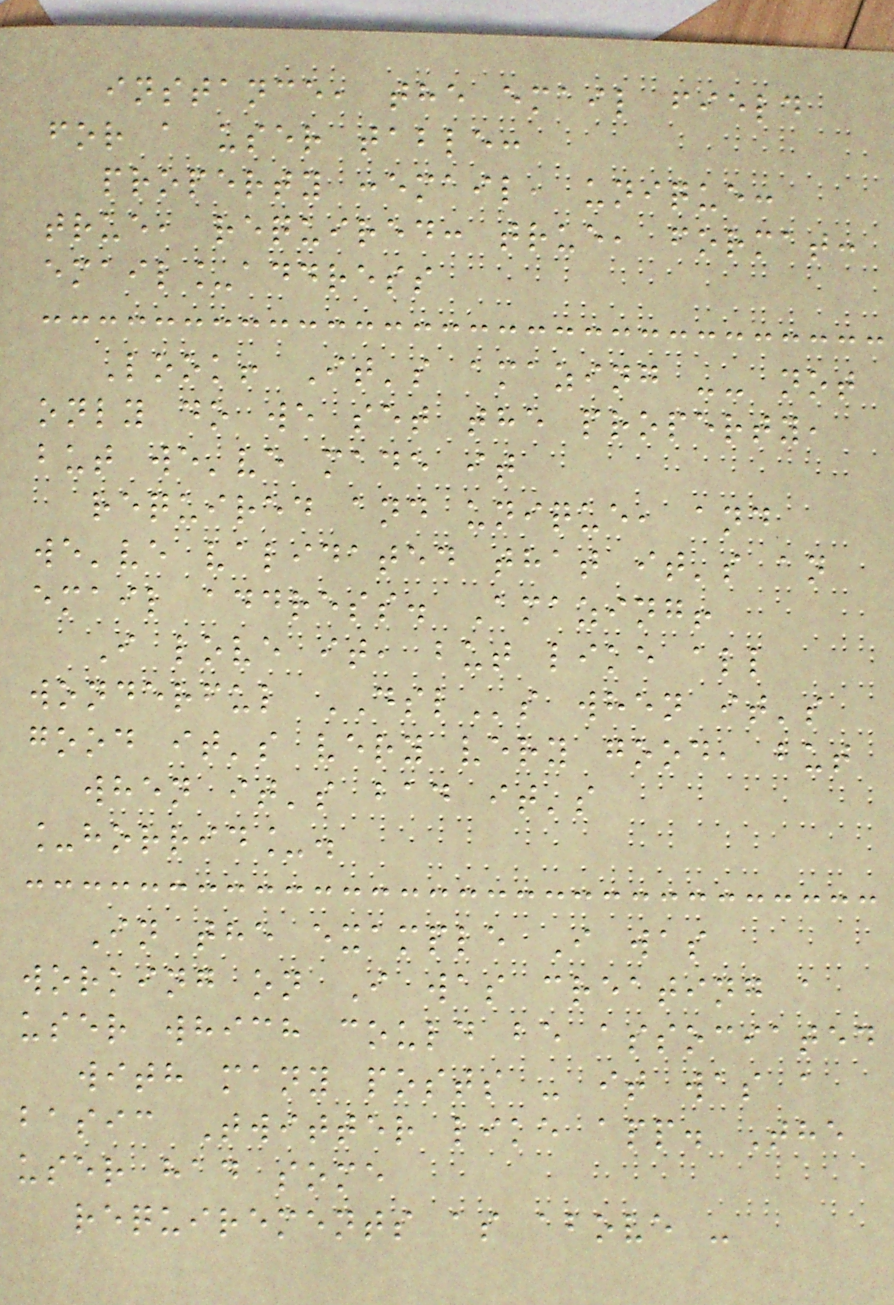instance, the email field
for a user table:
property :email, unique:
true, required: true, format:
email_address
Look! It's amazing -- not
only do we set the property,
but we've made it
required and unique, and
we've validated that it's an
email address. Amazing!
I love it, but like all
wonderful DSLs when it's
good it's very very good, but
when it's bad it's
_horrid_.
In the example I was
working on I was creating a
user which could be associated
with many posts - it was a
basic Twitter like app. The
user had some
requirements as above -
